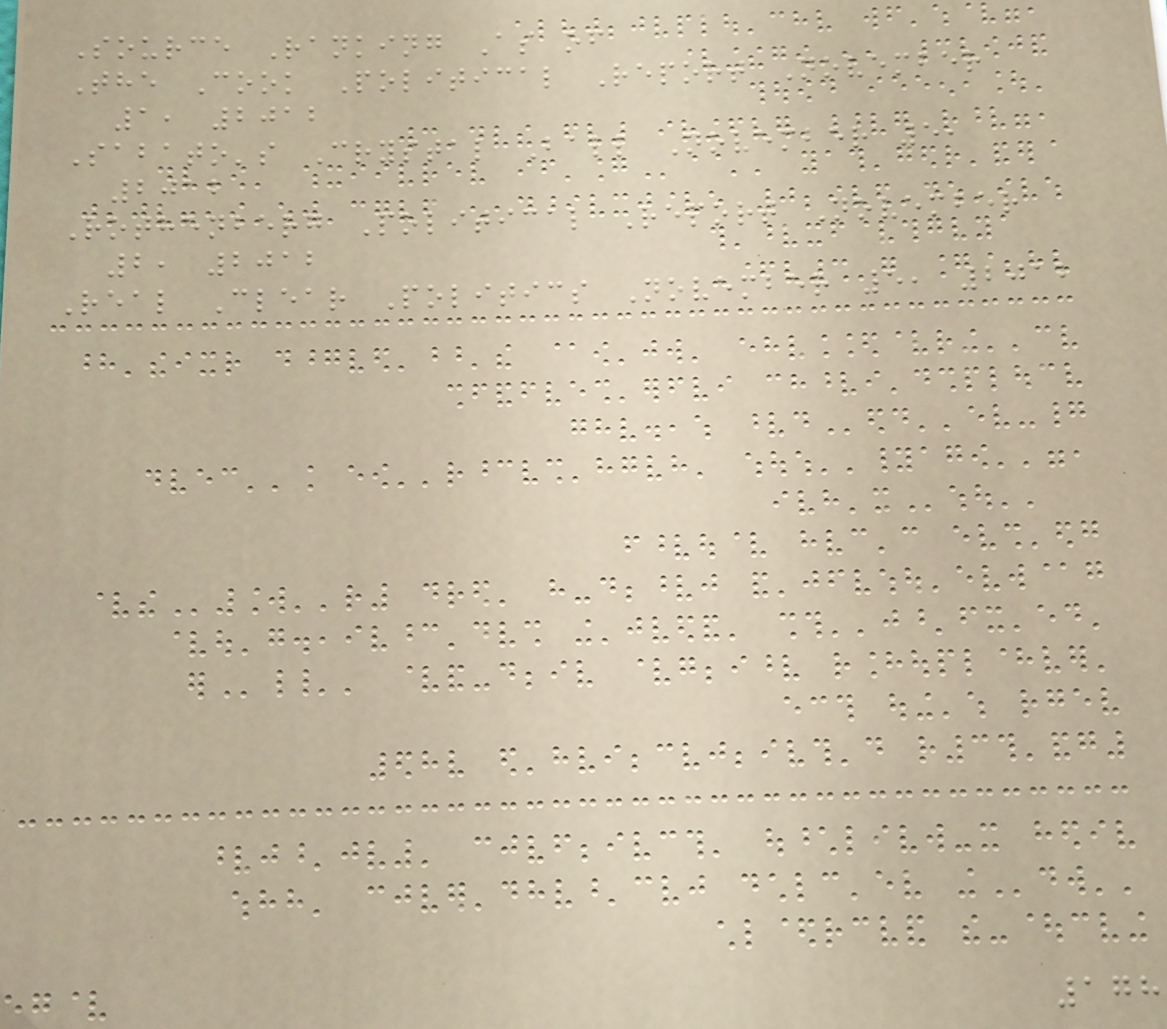Source Ranking As of
The Cook Political Report November
1, 2012
Sabato's Crystal Ball November 5,
2012
Rothenberg Political Report November
2, 2012
Real Clear Politics November 5, 2012
178
